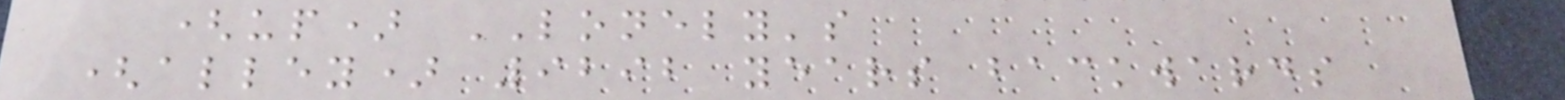(up) LONELY's
(alley) 9292 years backwards
